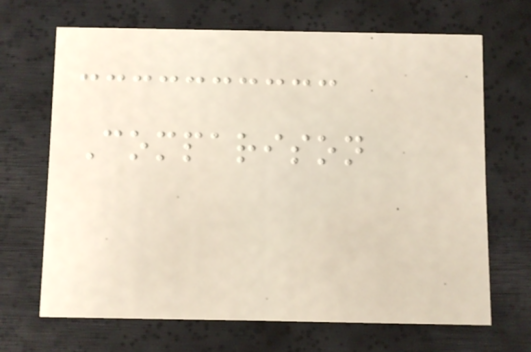Comparison
